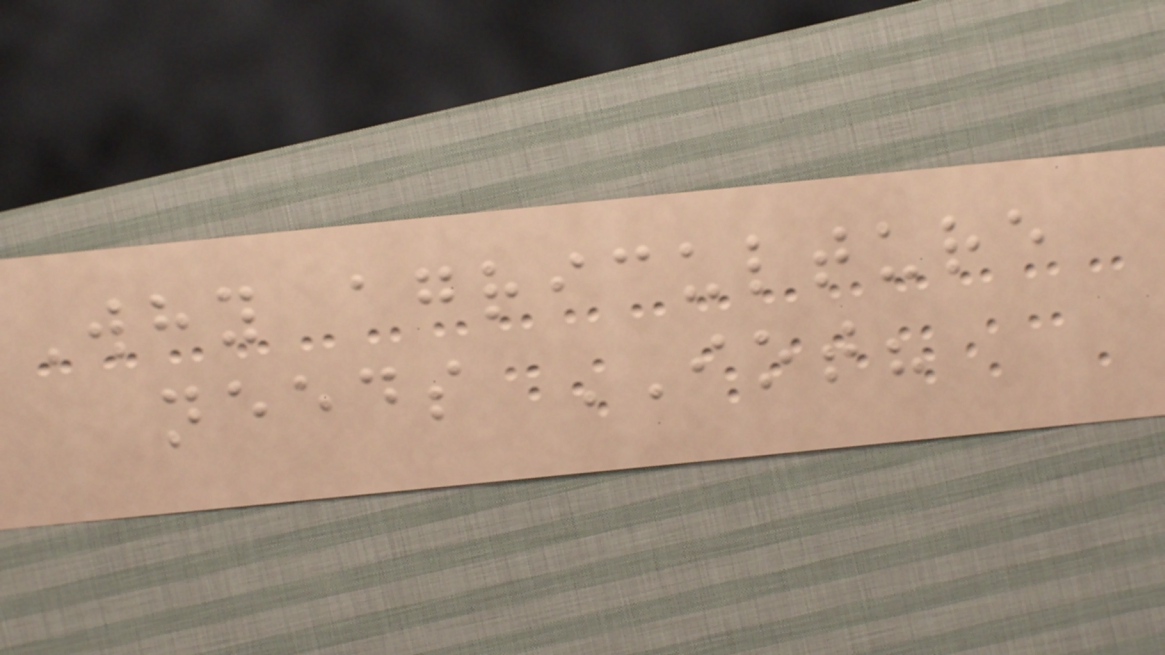Why agriculture
needs IOT?
